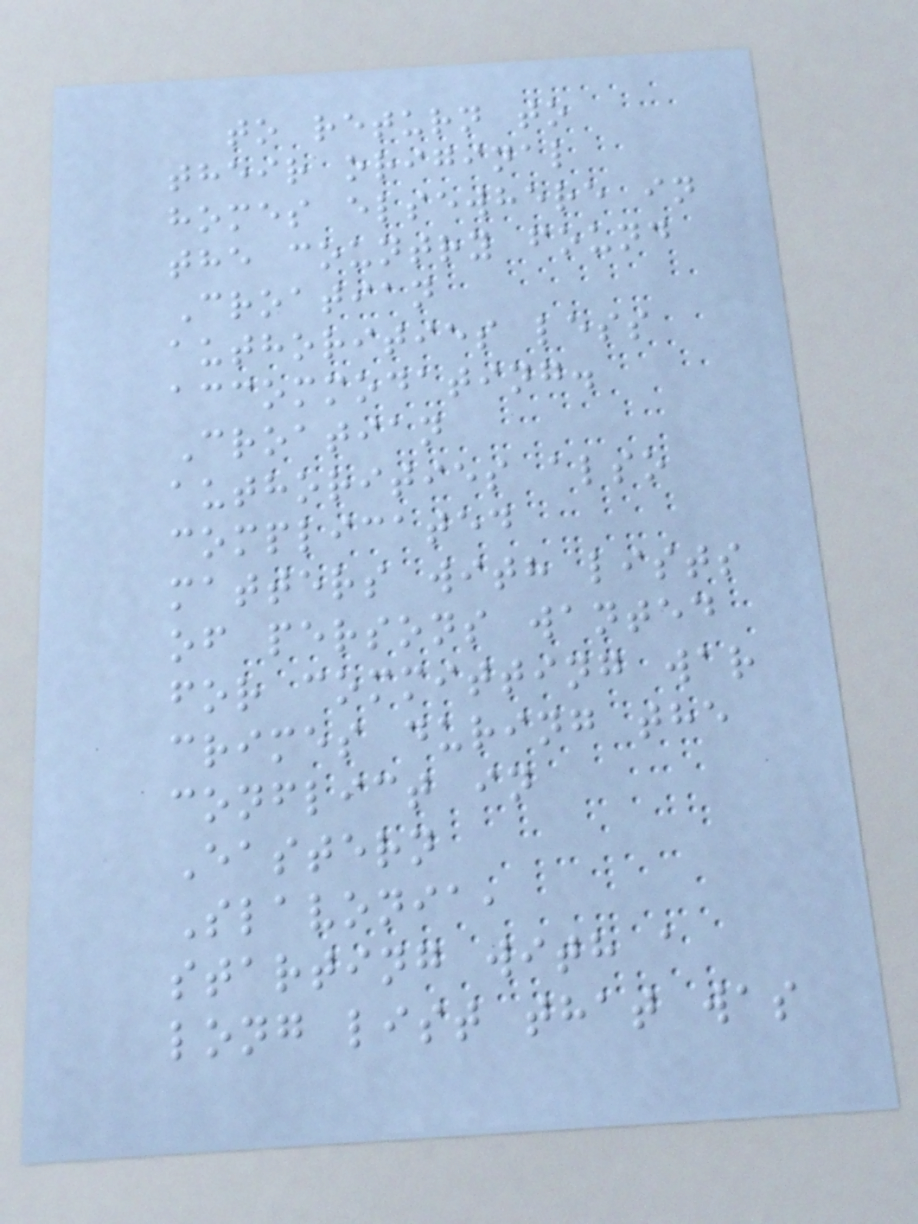to return to
their original
homes elsewhere in
the country found
Croatian
authorities less
accommodating.
Croatian
authorities also
complicated
matters with lists
of persons wanted
for committing war
crimes during the
conflict in
Eastern
Slavonia,
starting with a
long list that was
